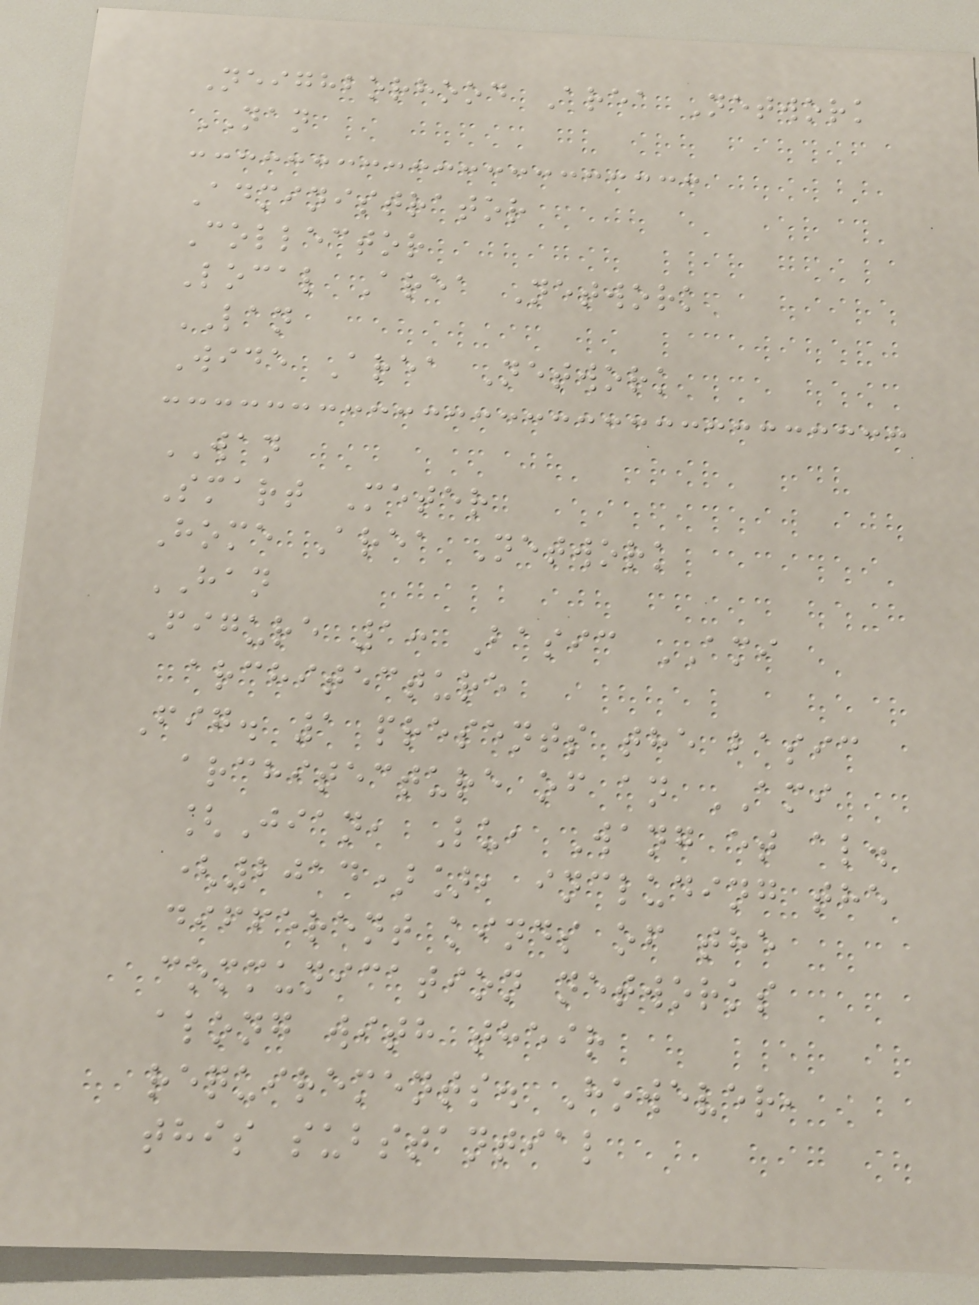Neighborhood Area Network
NAN
Administrator
Collector
Local Area Network
LAN
Wide Area Network
WAN
Smart Meter
Home Area Network
HAN
Figure 1: Basic AMI
architecture
Fig. 1 presents the basic
architecture of an AMI
[Jian, Lu, Wang et al.
(2014)], including the
different kinds of the
communication networks
along with their
requirements. However,
this substantial
